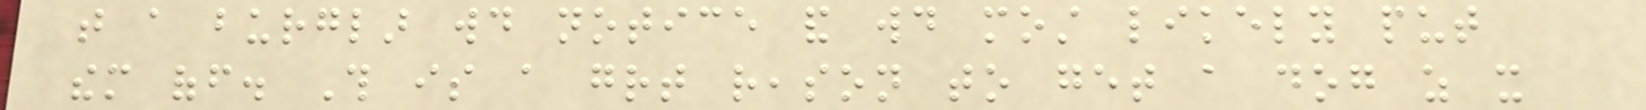that a burglar would notice and would most likely put
them off. This is a great reason to get a dog as it
